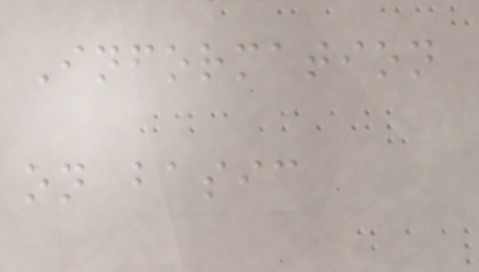Information
on basic
